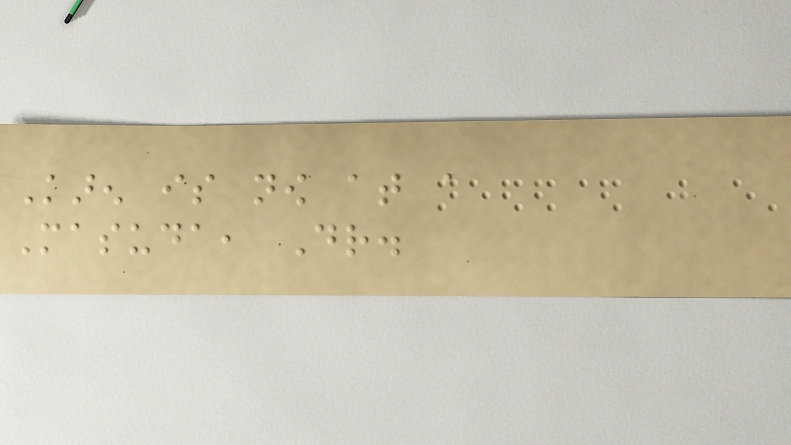Karen is now at a
Masuda, Dr.
